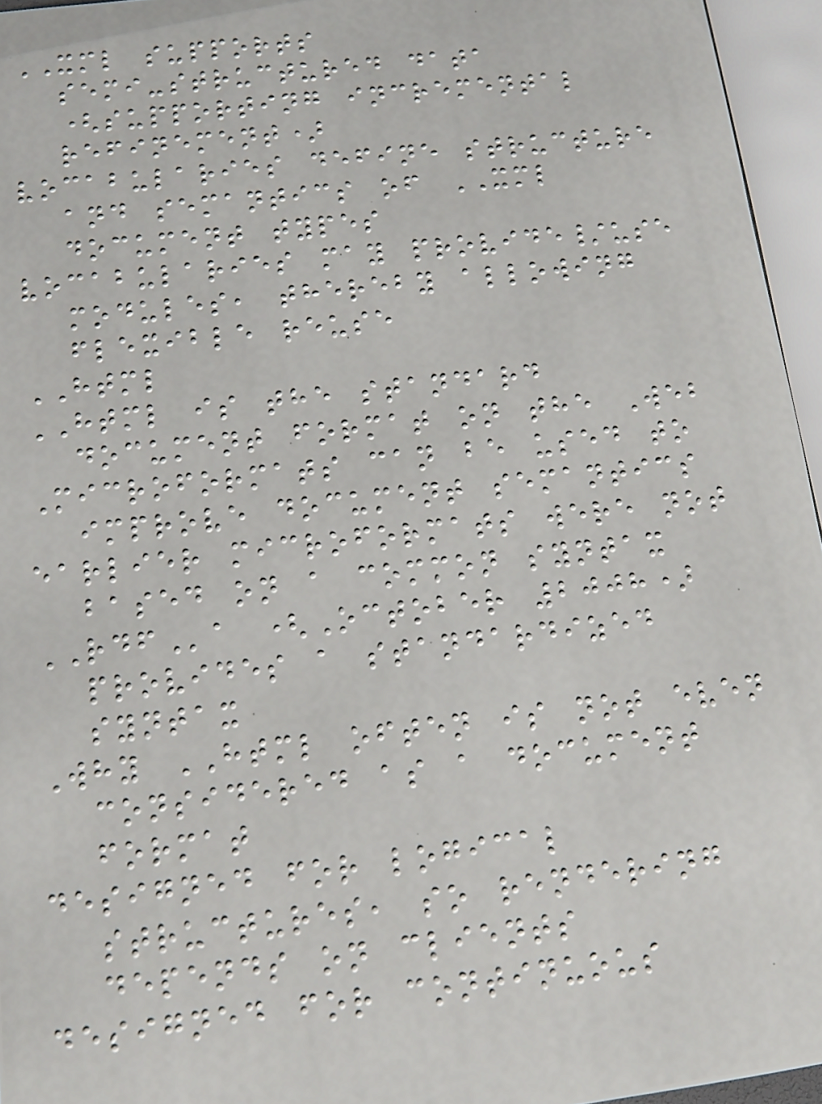XML supports
semi-structured data
(supporting incremental
refinement)
vocabularies define structure
and semantics of XML
document types
vocabularies may provide/use
modules, thereby allowing
flexible reuse
HTML
HTML is the standard
document format on the Web
Microformats can be used to
improve document semantics
earlier microformats were not
based on a common syntax
RDFa (October 2008)
provides a standardized
syntax
Why HTML often is not even
considered as a document
format
designed for logical
structures, so rendering
depends on clients
designed for continuous
